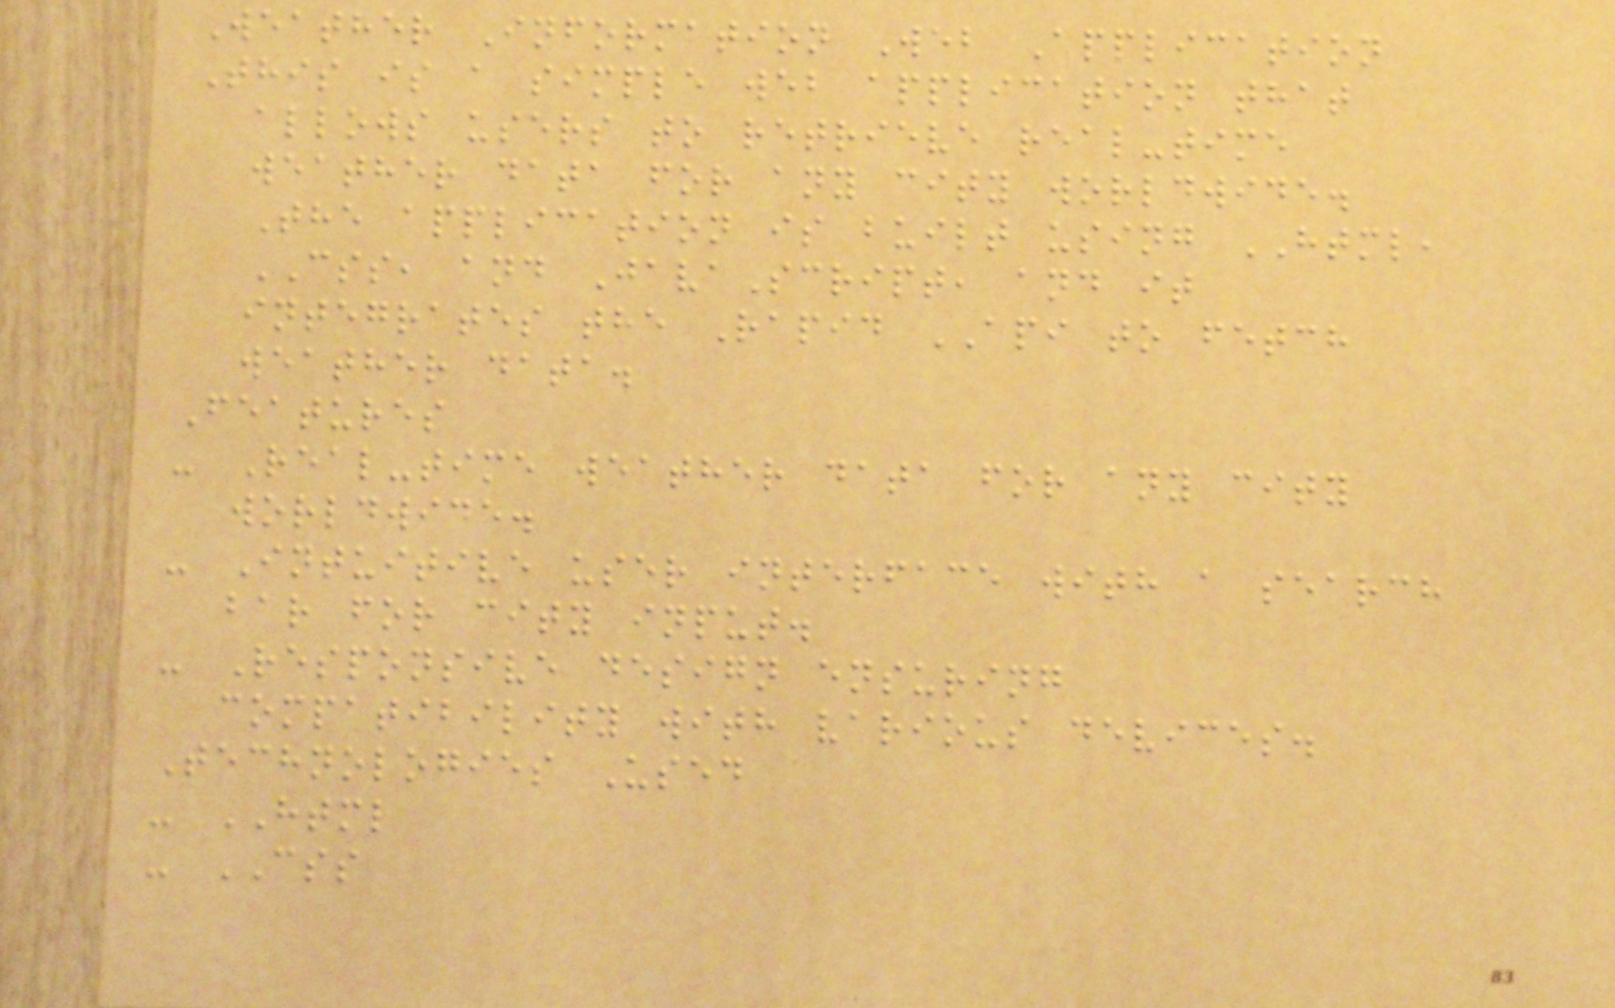Weather Information Web Application
This is a simple web application that
allows users to retrieve real-time
weather data for any city worldwide.
The application is built using HTML,
CSS, and JavaScript, and it
integrates the Rapid API to fetch
weather data.
Features
- Real-time weather data for any city
worldwide.
- Intuitive user interface with a search
bar for city input.
- Responsive design ensuring
compatibility with various devices.
Technologies Used
- HTML
- CSS
